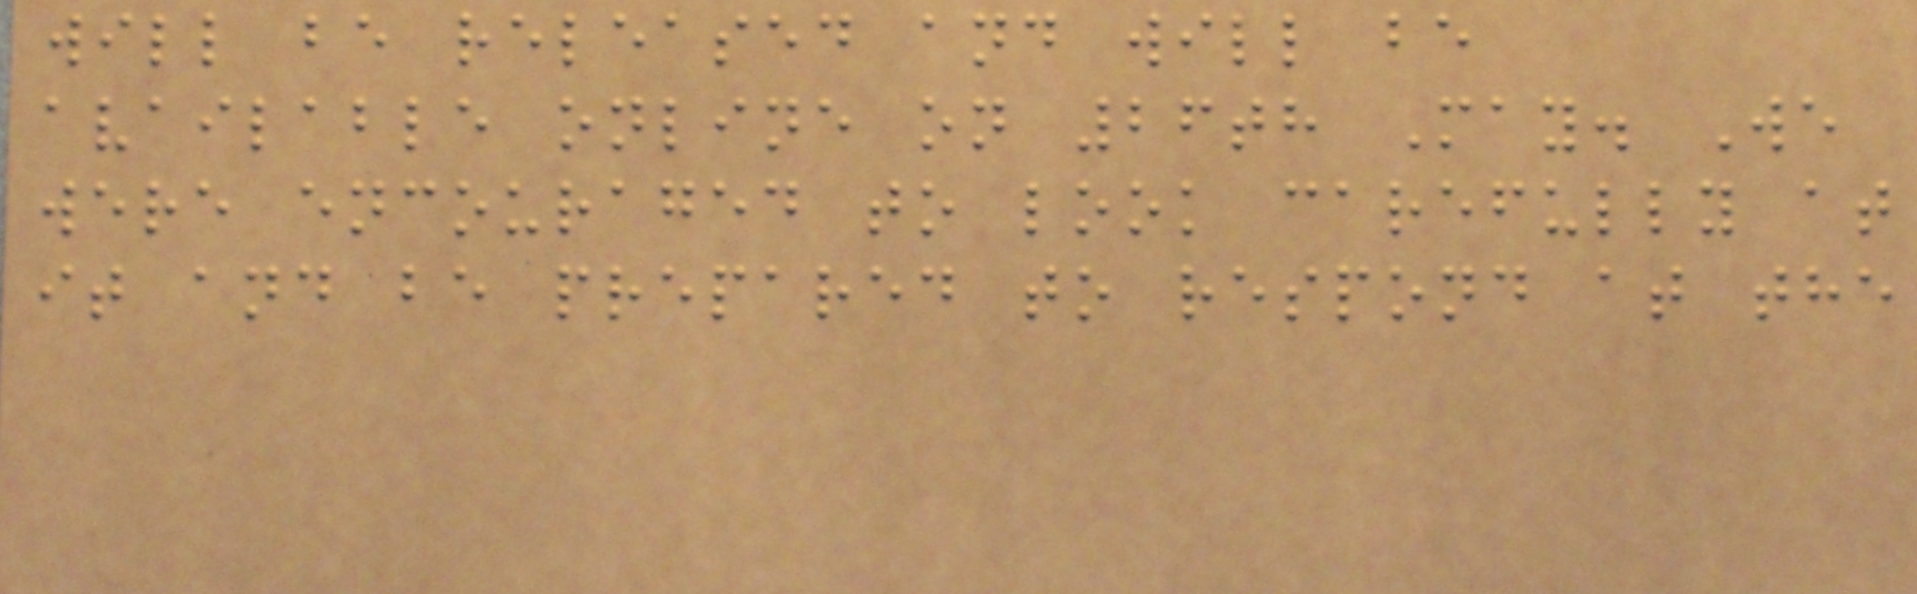will be released and will be
available online on 26th May. We
were encouraged to look carefully at
it and be prepared to respond at the
